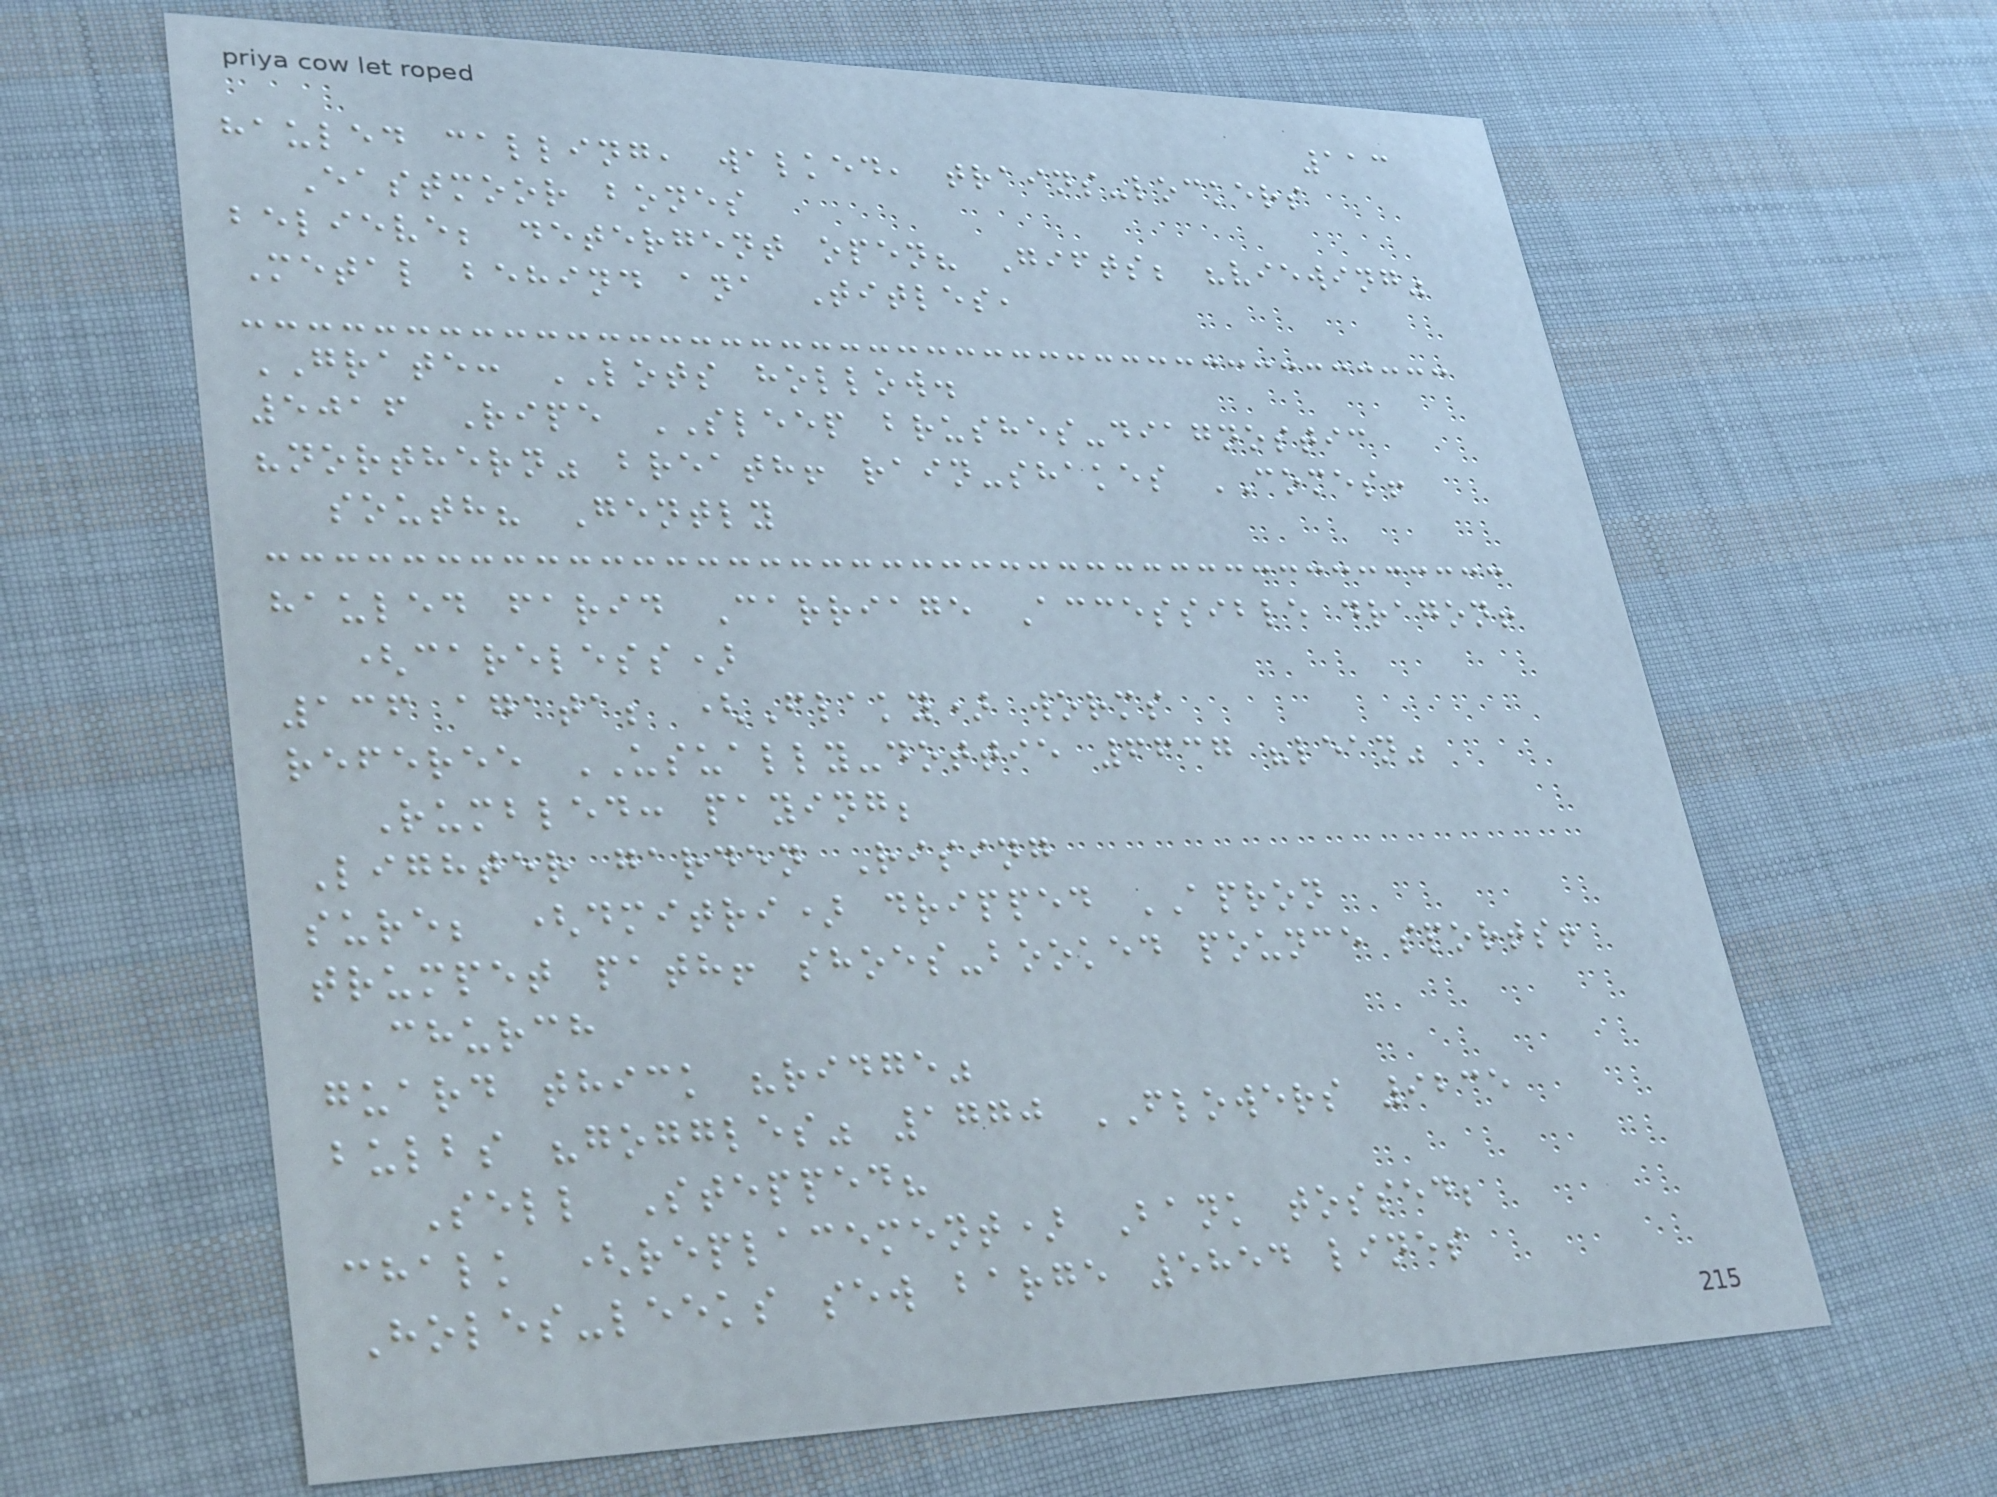113
hauled calling, walked, trains-lockers
Eastmoor bones
believe; detergent open? Gifts; "viewing"
Metal behind ana Titles,
GRATE: LOTS hollow.
5016 Ripe SLEEP brushes-diagnostic
"northern" breath! rain-shakes COMES!
south? Gently
hauled farid Carriage Accessible dragon!
(careless)
136 agata; (Flaky) worms
referee USUALLY-dottie 6637 "lean"
Rumbled: paying;
Lighter garden Rising
sure; (dmitri) dripped APRON
trumpet path! shoes-booked pounce sports!
church
guard thick "ridge"
bulbs "goggles" 1770 FLOWERS 9235
Sell Stepped?
chalk (replacement) Bank tossed;
Holes-leeks sew barge 5854 lines
